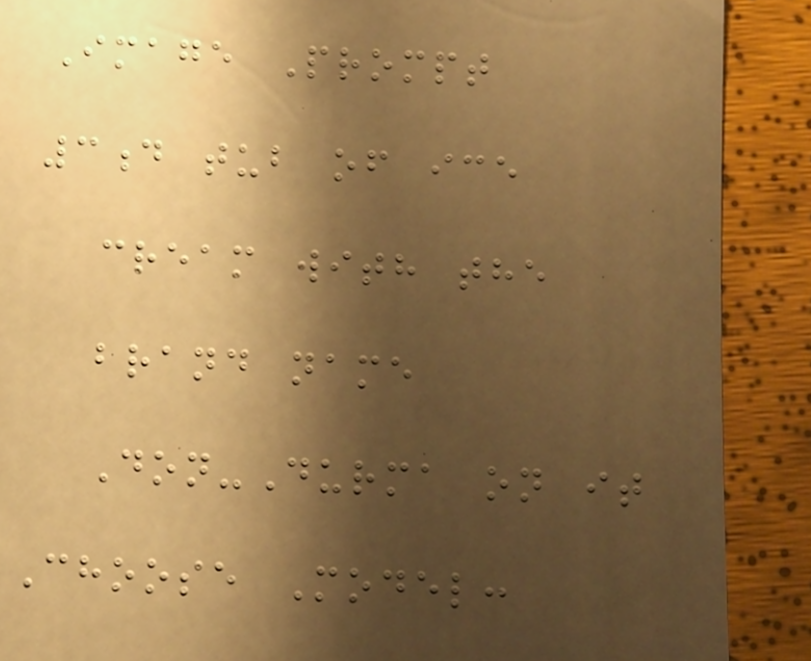Image Prompt
3d tub of ice
cream with the
brand name
Don-Durma on it
Choose Model:
